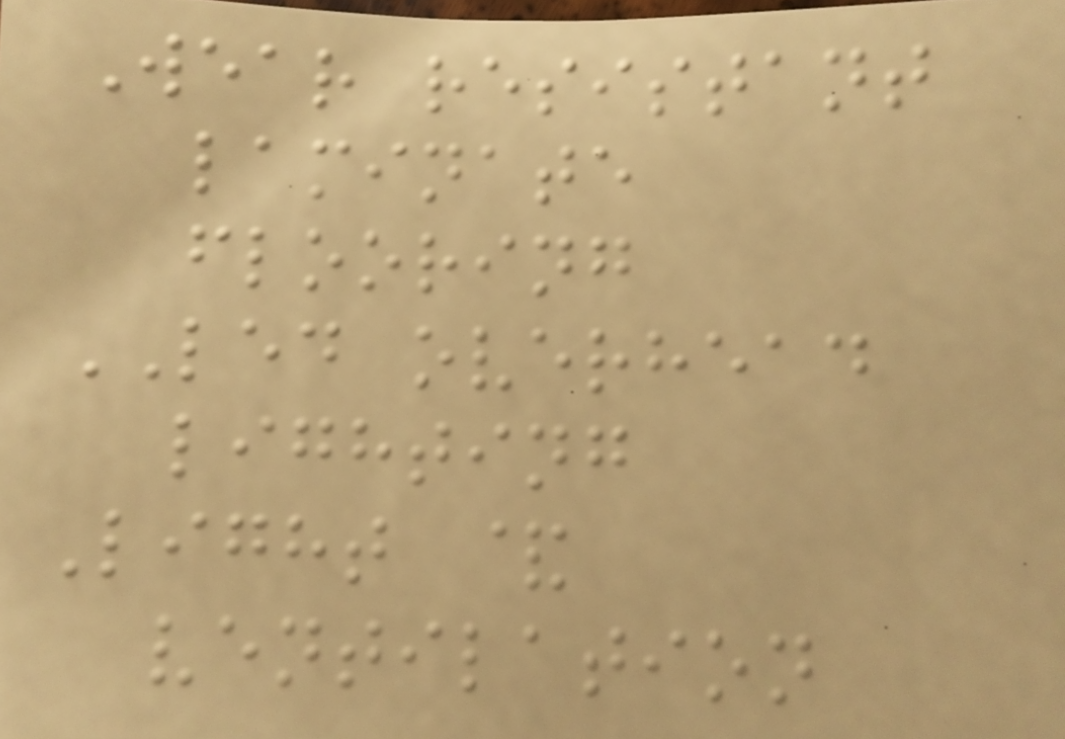Wear resistant
laminate
flooring
LED overhead
lighting
Light &
ventilation
